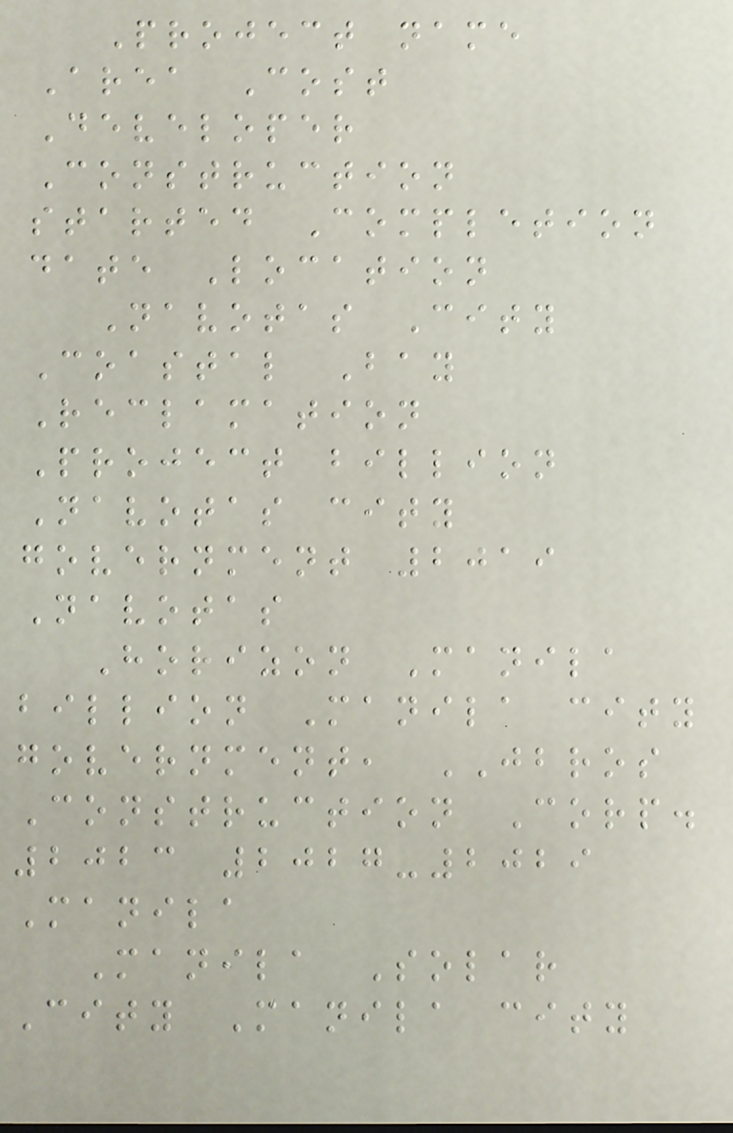Project name
Area Cost
Developer
Construction
started Completion
date Location
Navotas City
Coastal Bay
Reclamation
Project billion
Navotas city
government 2019
Navotas
Horizon Manila
billion Manila city
government, JBROS
Construction Corp.
2023 2027-2029
Manila
Manila Solar
City Manila city
